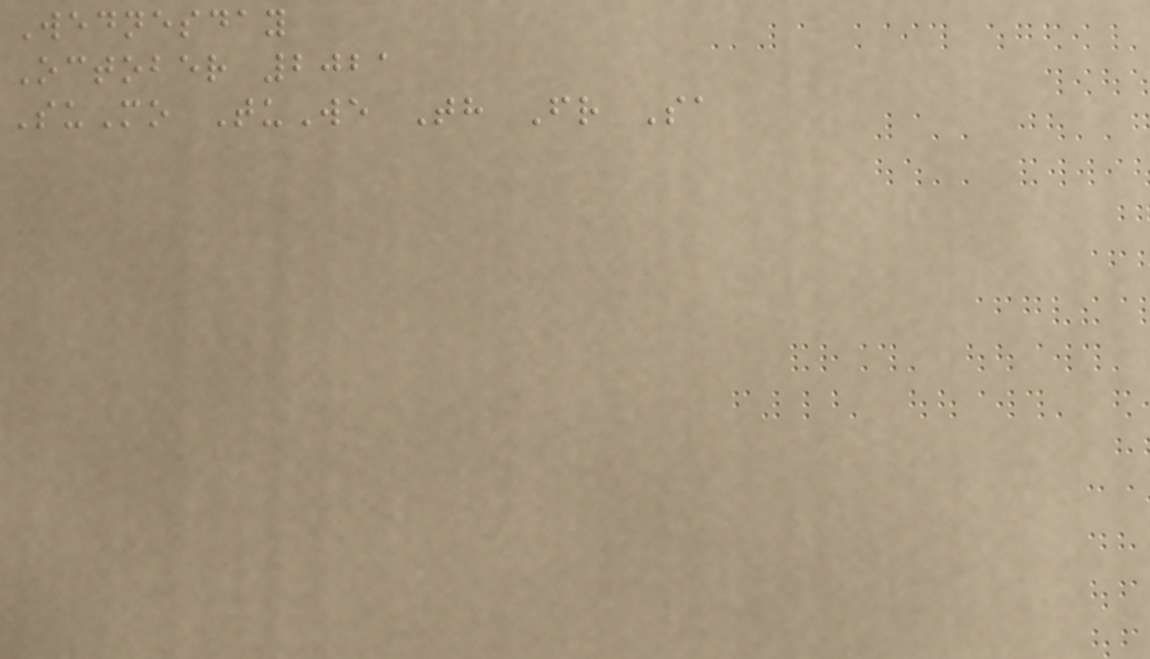Wednesday
October 2021
SuMo TuWe Th Fr Sa
